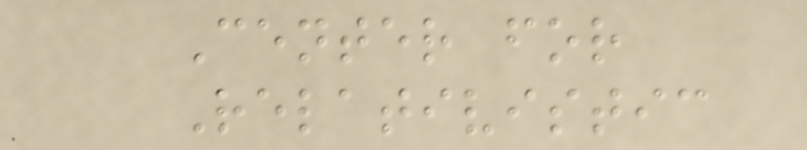Center for
Relativistic
